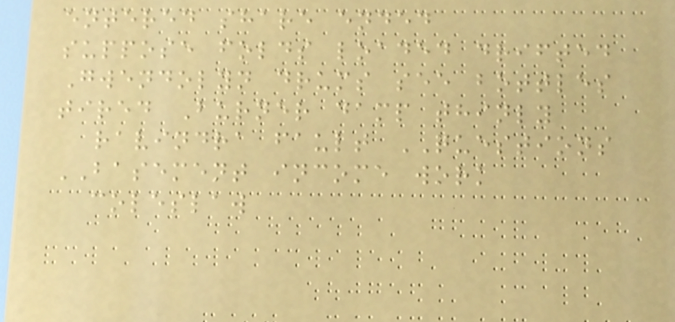entered share ended
suppose folds loaded drifted
Gwendolyn drums see bottles
tired Burner damp thinly
ravindra fault QUESTIONS
BASEMENT income work
coleslaw
